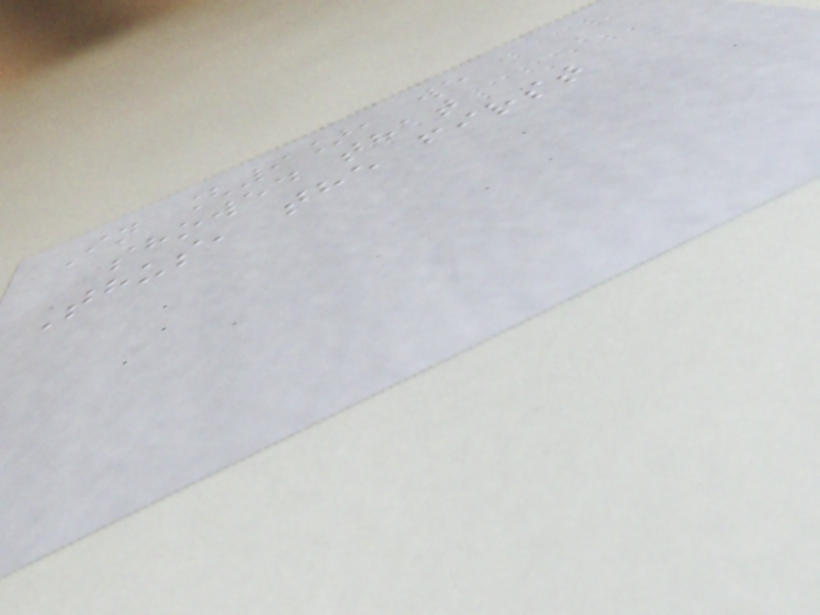In [9], we
showed that
Thus, the first
